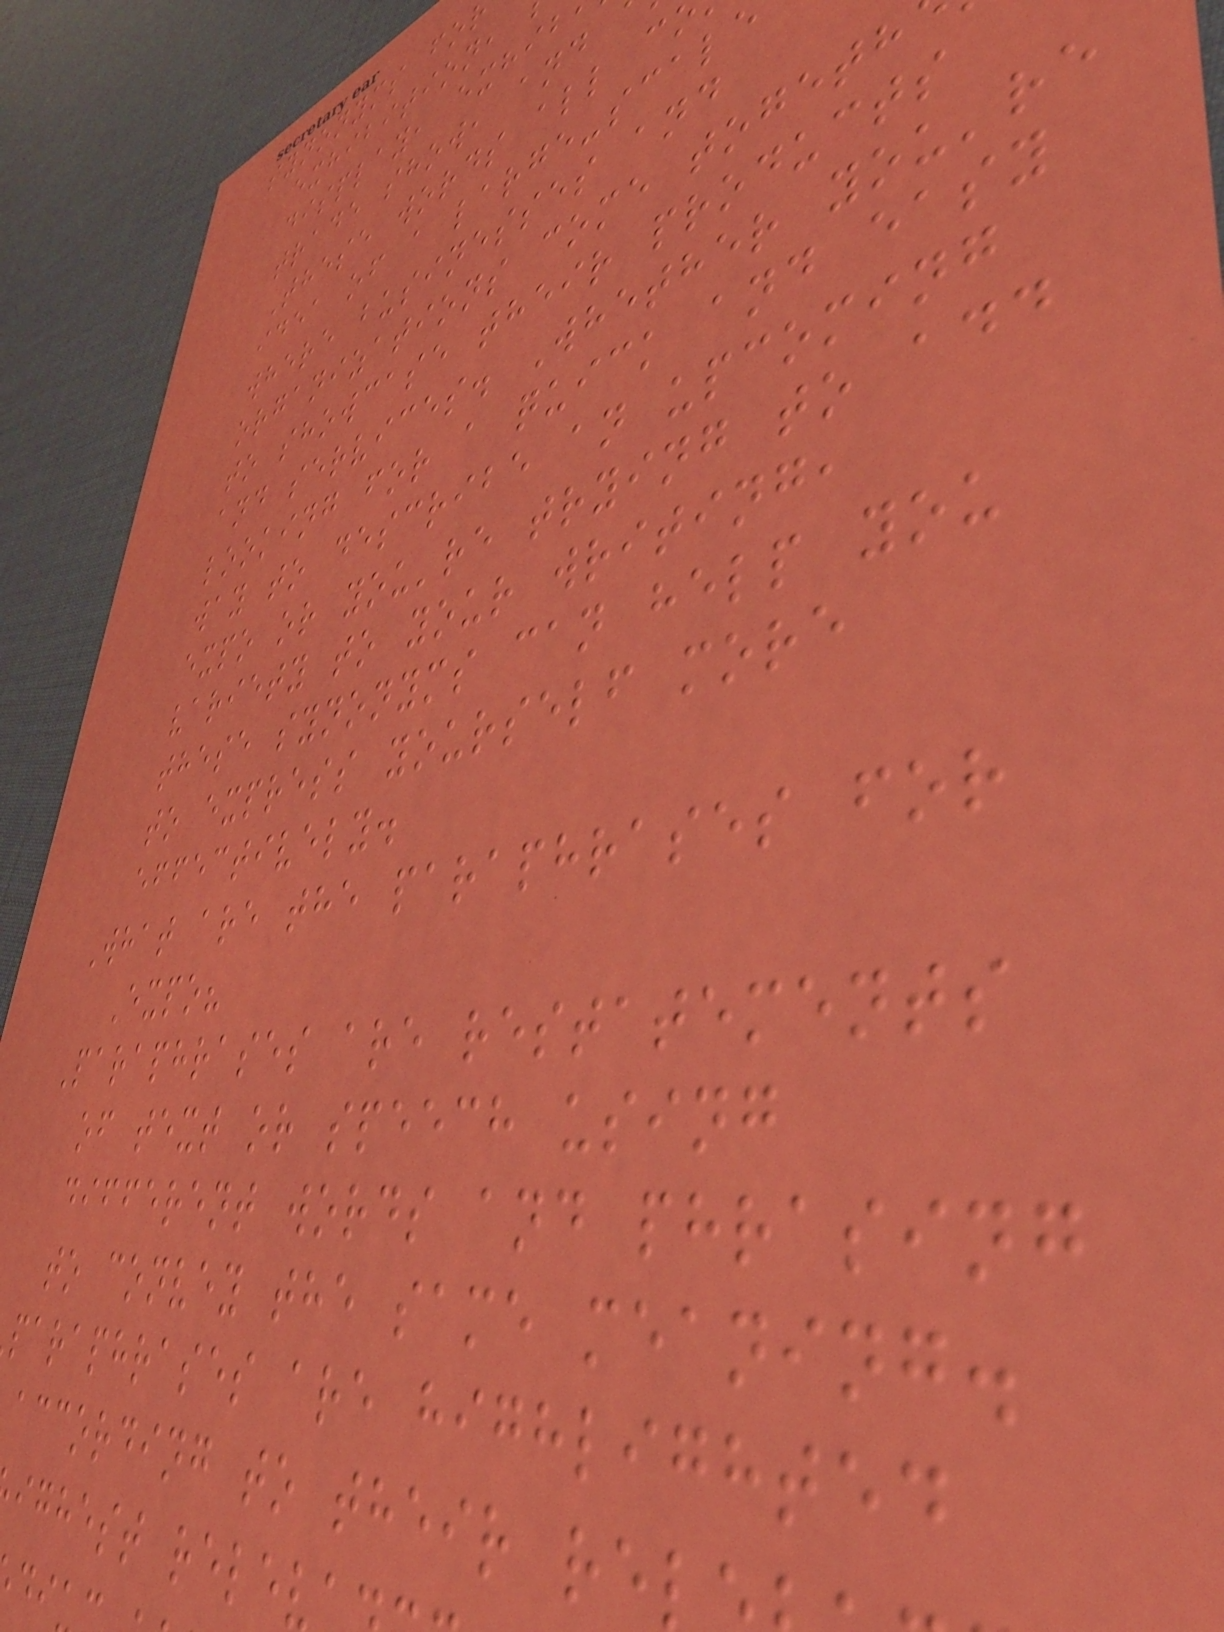synonyms fo
exhibition,
display, exhib
trade show, and
These words all c
idea of a large-scal
where businesses and
organizations come togeth
to showcase their products
and services. Whether you're
looking for a quick and easy
way to describe an upcoming
expo or you're trying to add
variety to your writing,
these synonyms can help you
to express yourself more
effectively.
What are the paraphrases for
Expo?
Paraphrases are restatements
of text or speech using
different words and phrasing
to convey the same meaning.
paraphrases are highlighted
according to their re
ighest relev
